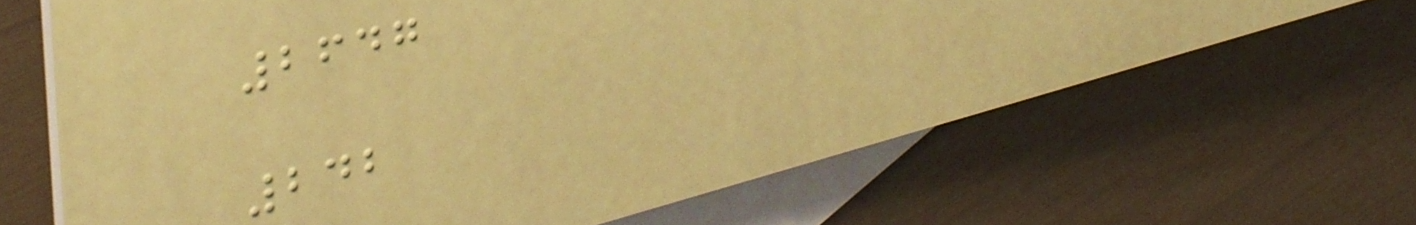2647
242
